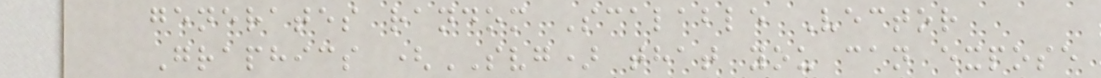generates random Scalable Vector
Graphics (SVG) that you can expose
